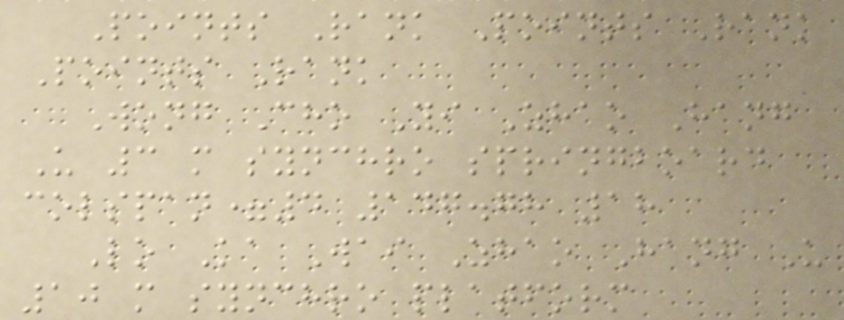Points Rank Points Rank
Points Rank
Wong Cho Yi Zhao Hang
U 3 m synchro springboard
colspan=4 147.78 18
Lo Ka Wai Zhao Hang U
10 m synchro platform
